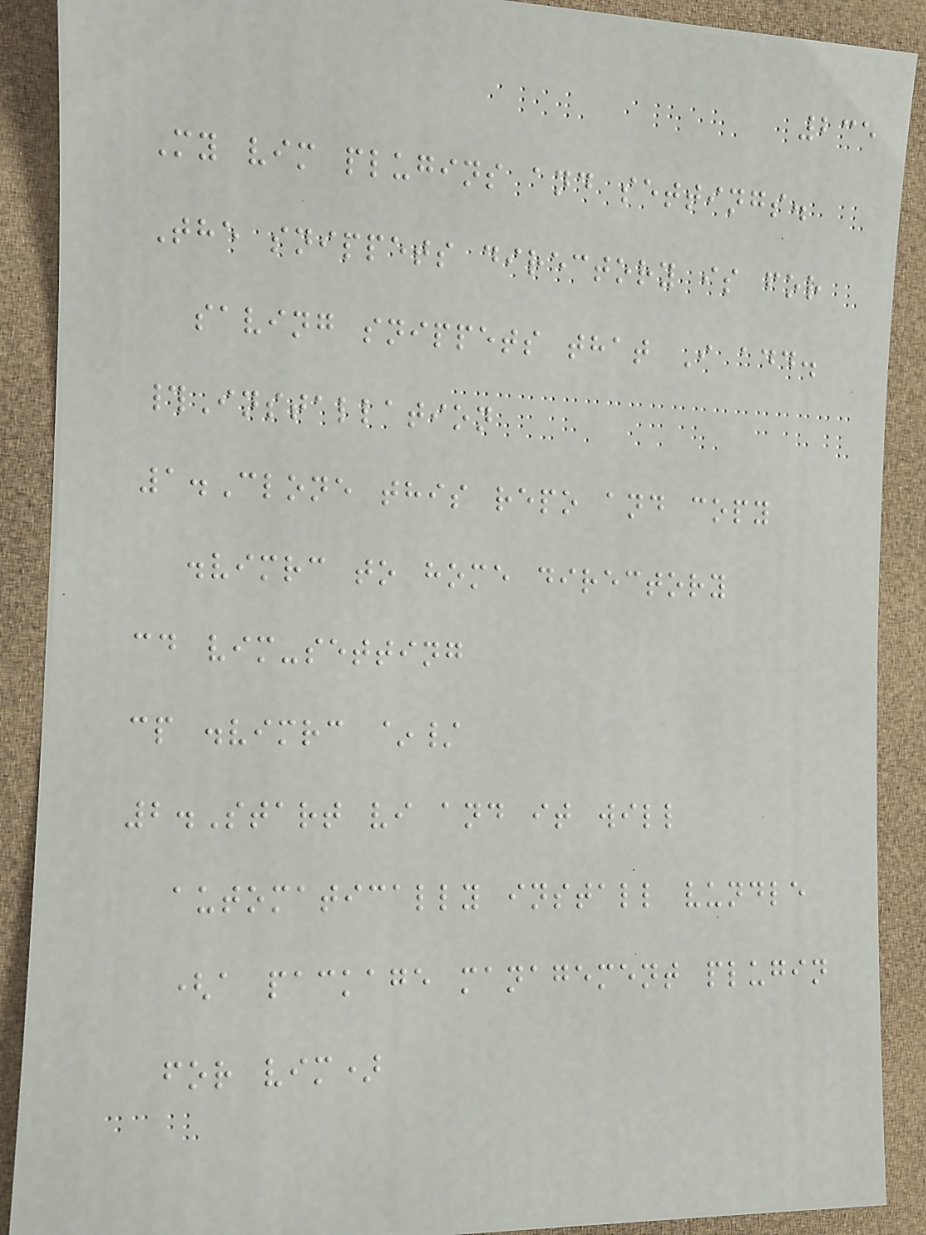235
My vim plugins and settings.
The snippets directory is for
saving snippets that I add.
#Installation
1.Clone this repo and copy
.vimrc to home directory
cd vim-setting
cp .vimrc ~/
2.Start vi and it will
automatically install vundle
(a package management plugin
for vim)
